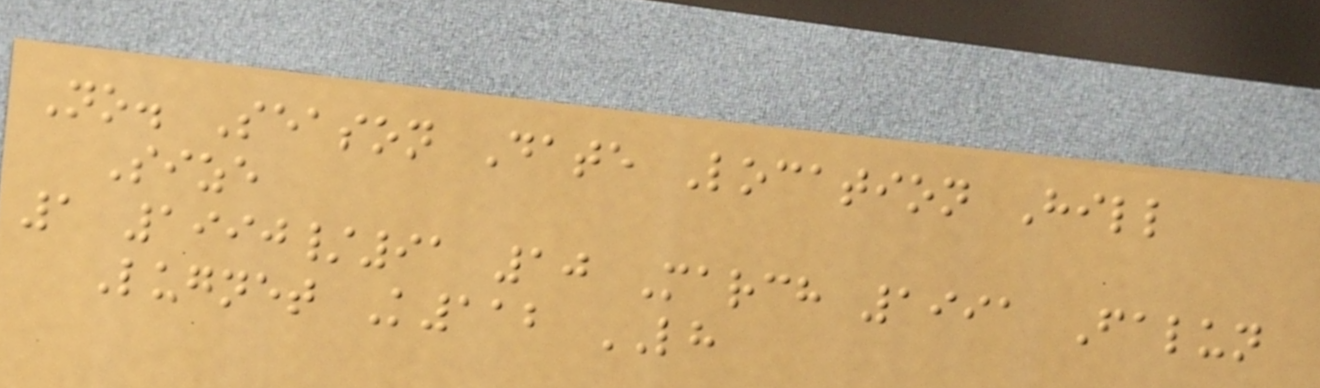No. Season Date Location Hill
Size
1 1990/91 10 March 1991 Falun
Lugnet K112 LH
